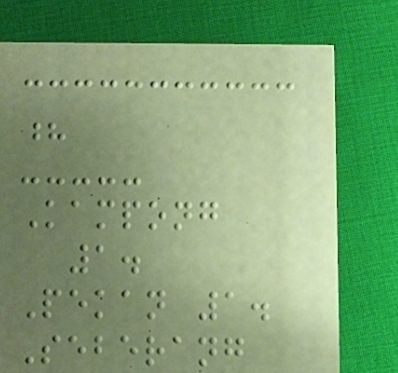?
Kampong
1.
Pekan 1.
Seberang
